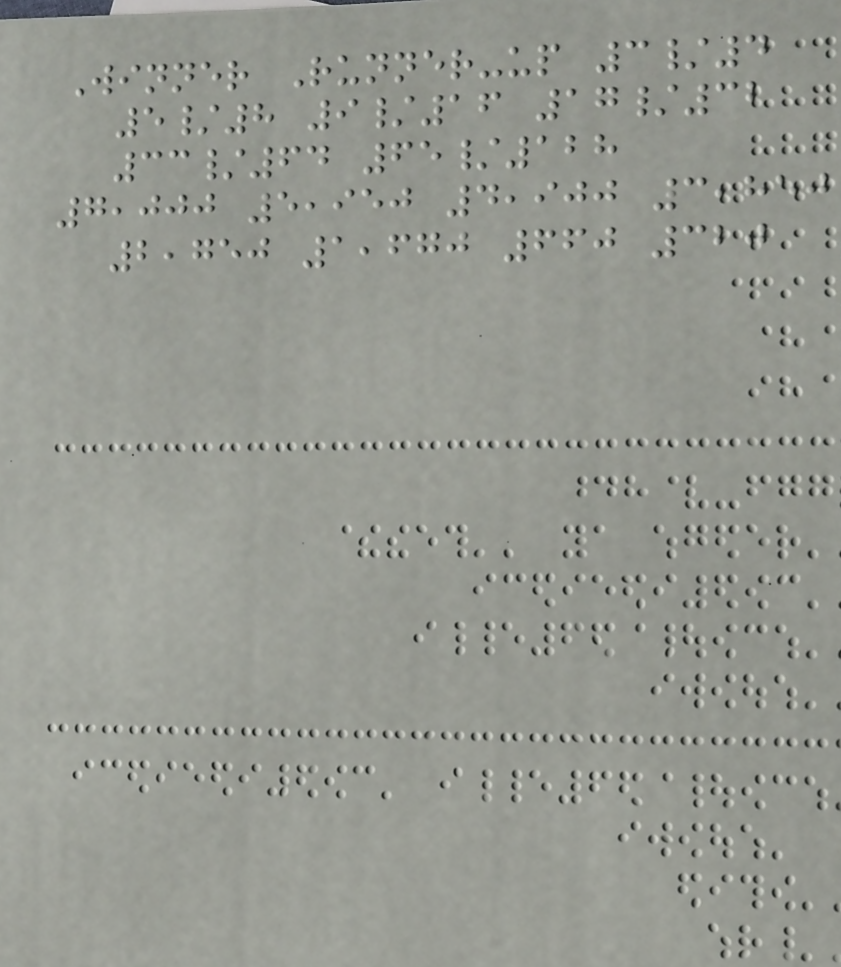Winner Runner-up 3/4
5/8 9/16 17/32
33/64 65/128
7,000 5,950 4,900 3,850
2,750 1,670 660 320
